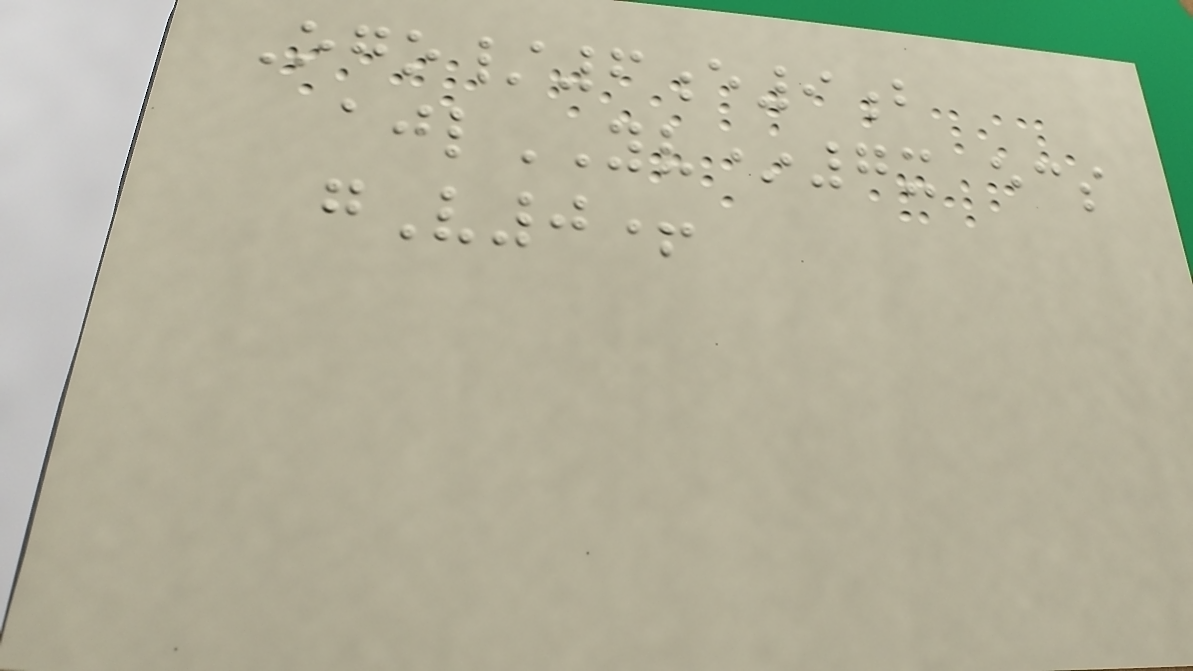Ogo/6e9b
ajlYV*7x ecs
gV0+
